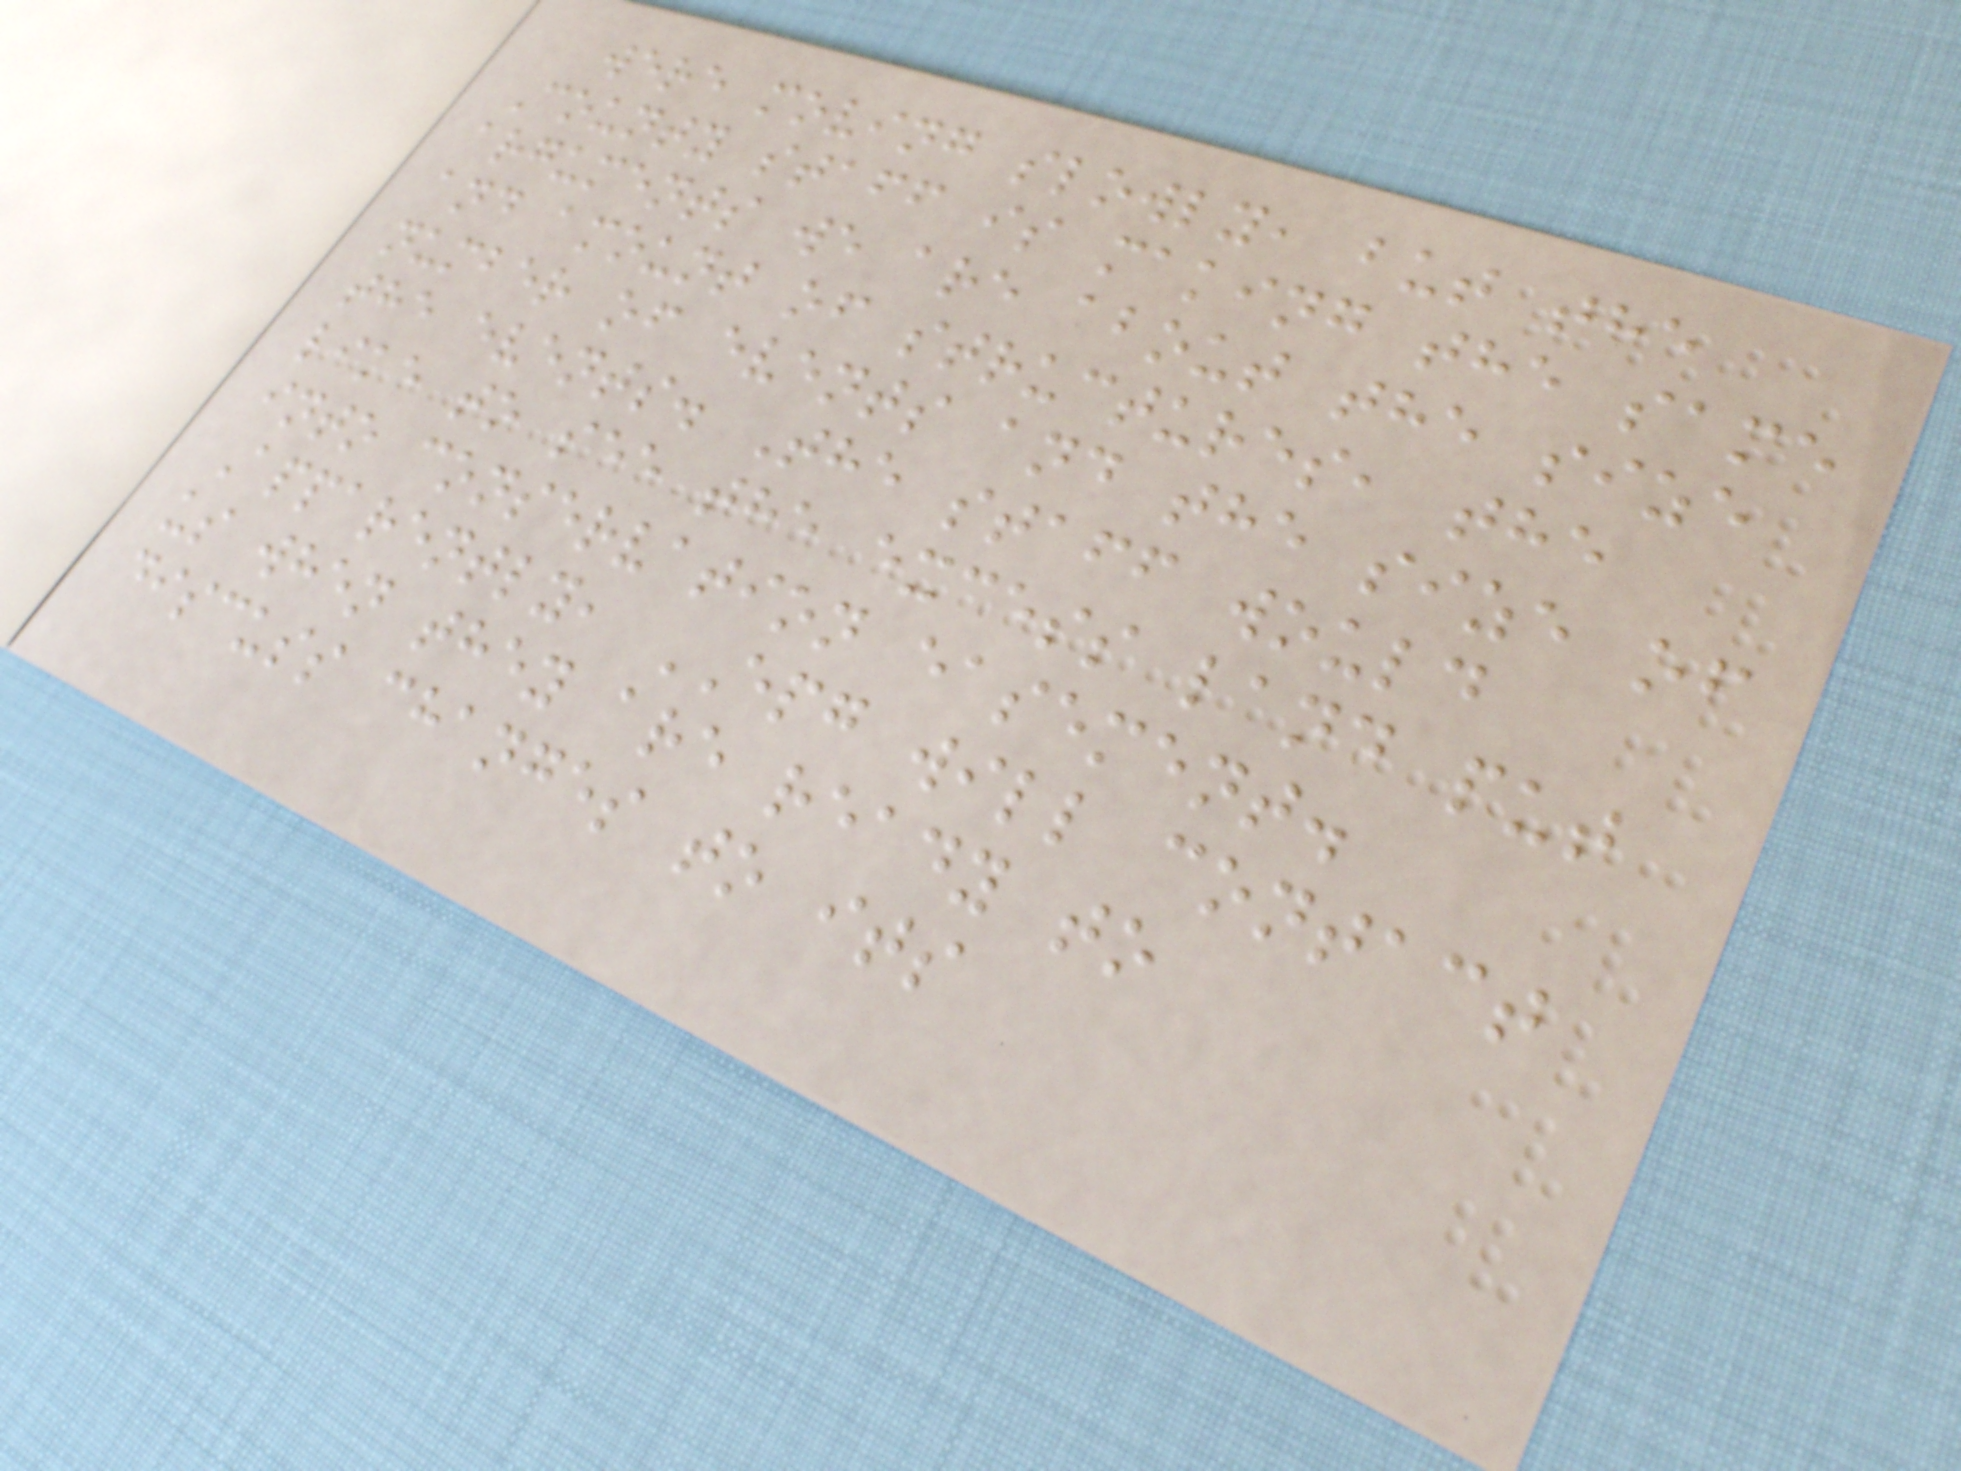were moving slowly, but the
County staff is making the same
arguments we are about the size
and amount of structures, the
number of events and the size of
the events. The staff would
like to see the excess land put
into conservation easement.
Apparently, EPG will contact
us when they are ready to
discuss changes to its
